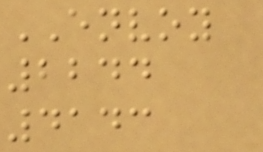ENVOY
2244
4143
